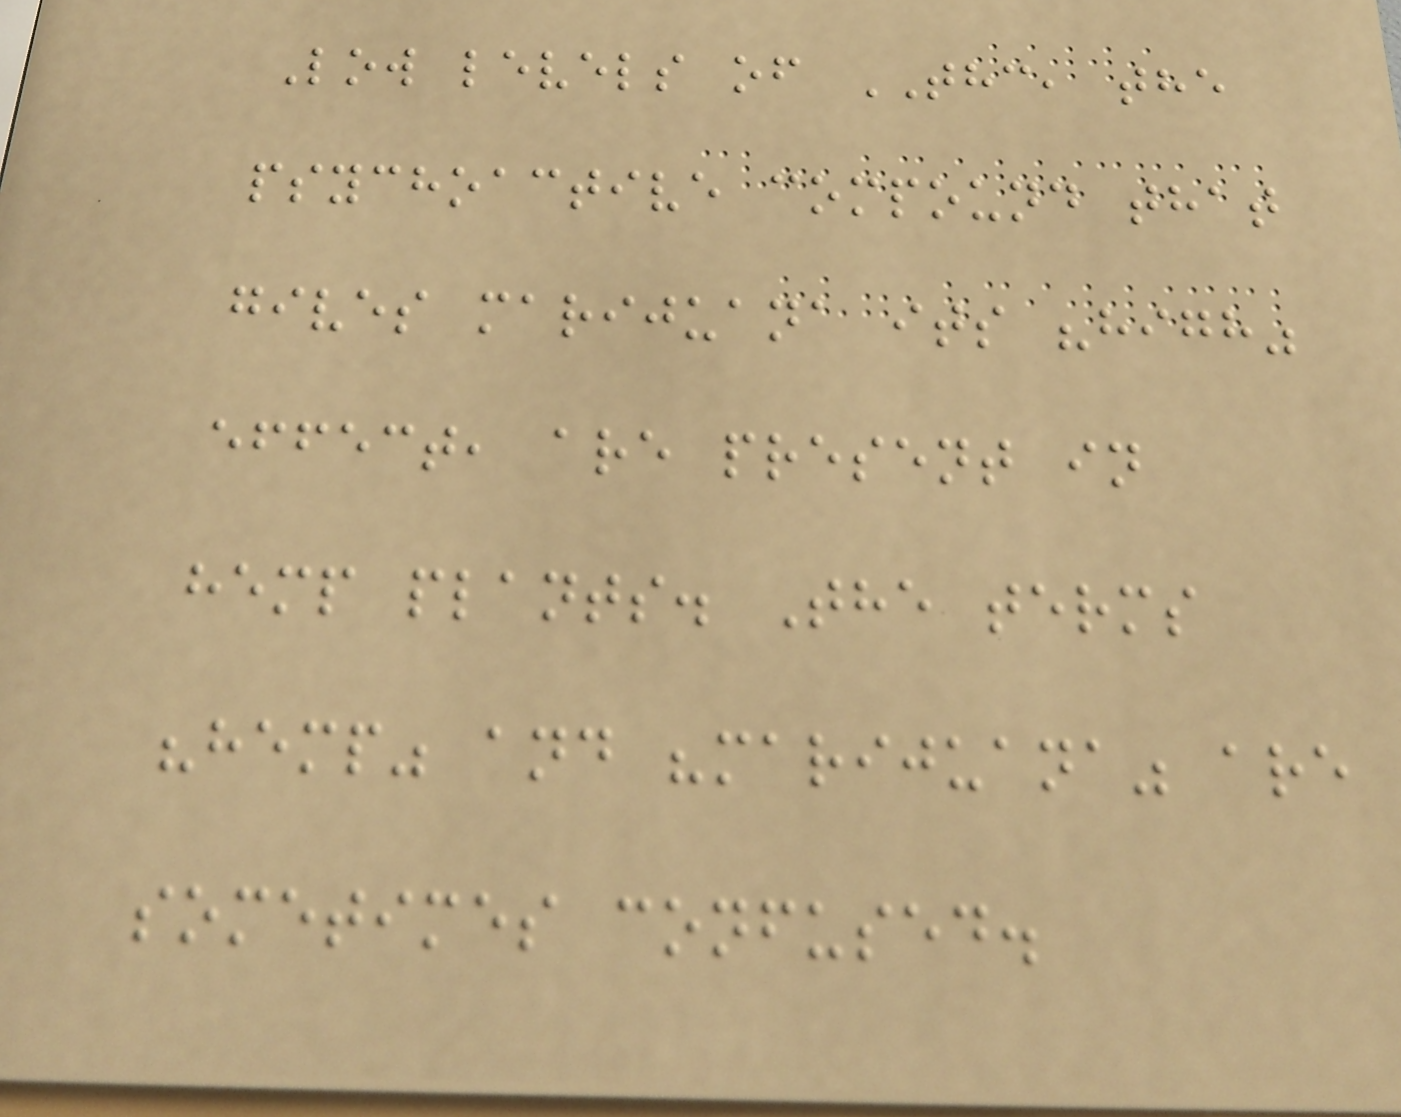Low levels of THC, the
psychoactive compound that
gives marijuana its "high"
effect, are present in
hemp plants. The terms
"hemp" and "marijuana" are
sometimes confused.
